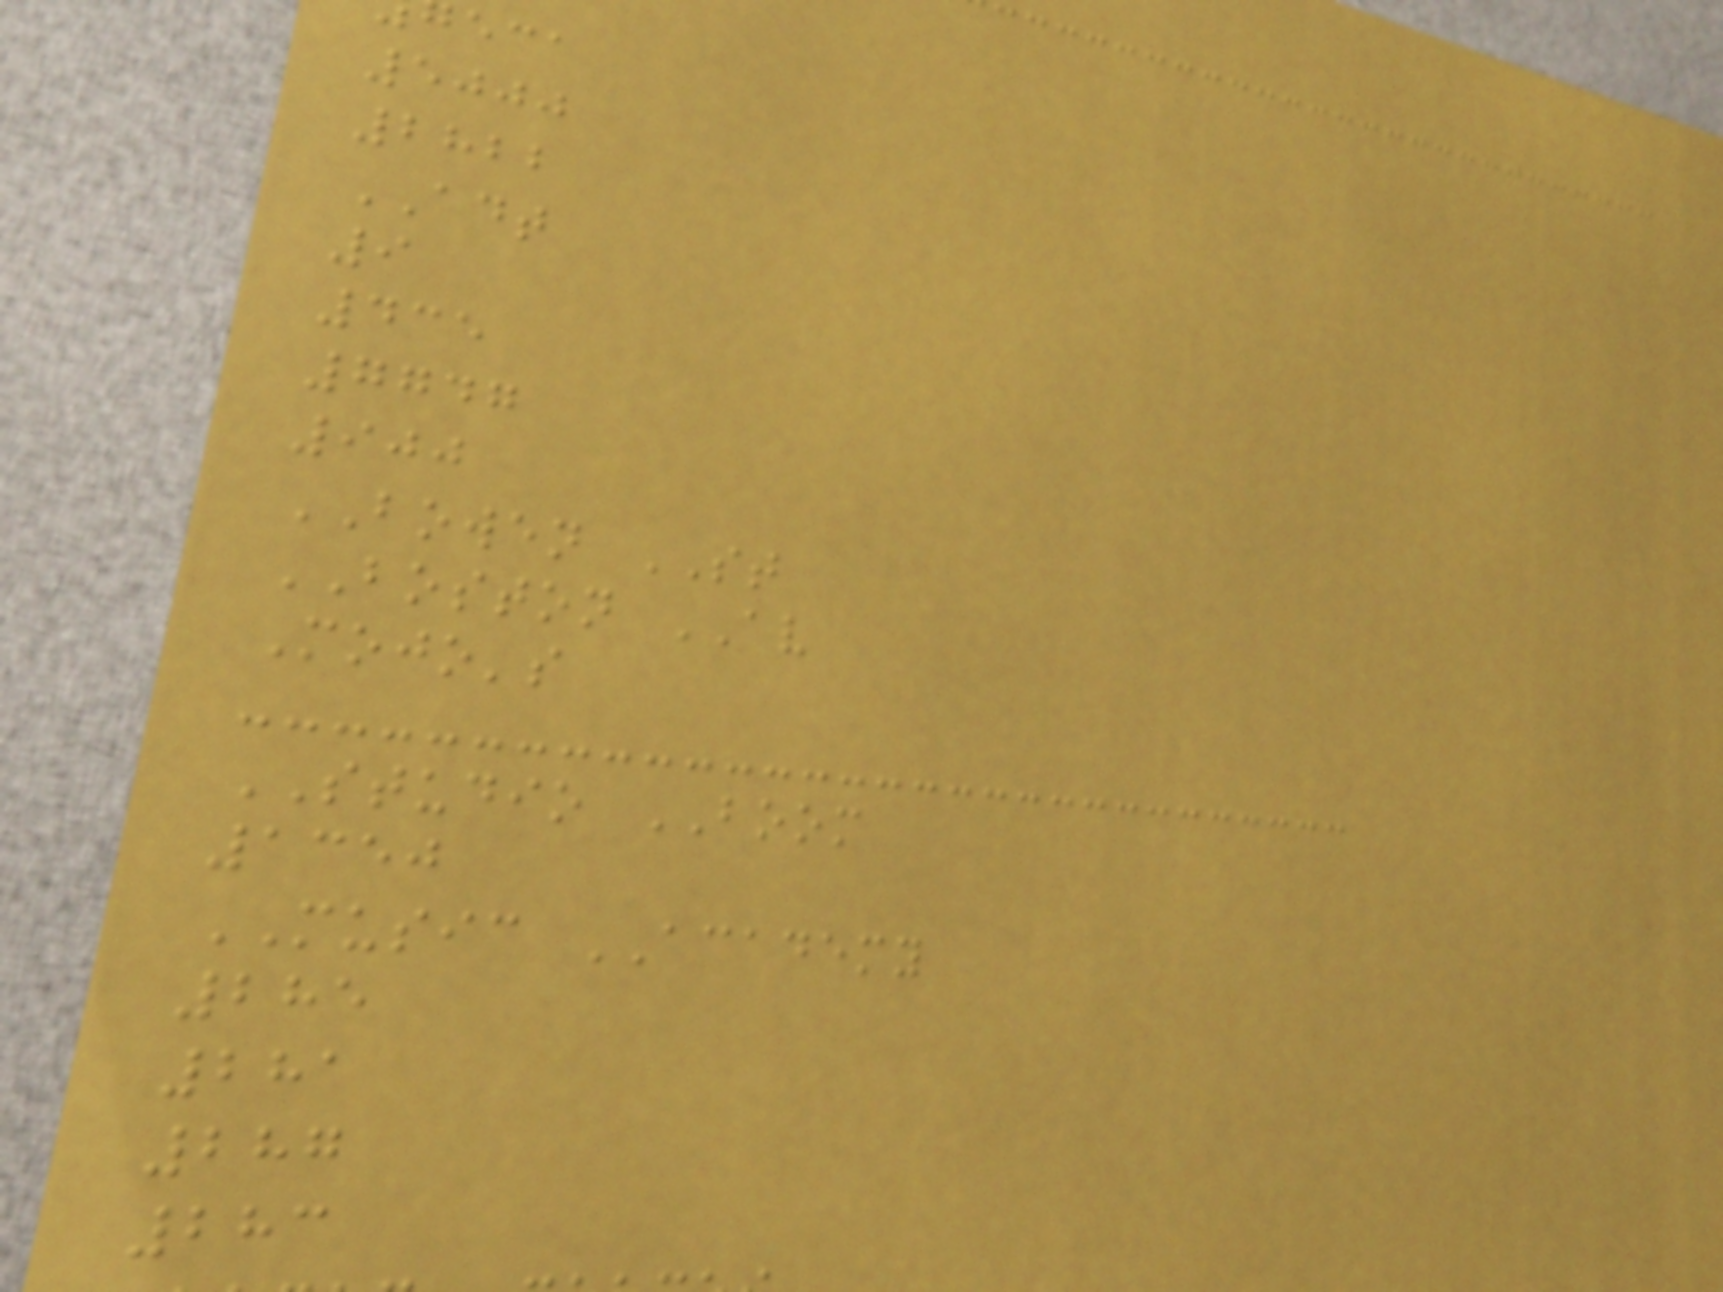5000
2822
ADT
9
435
7747
900
BOWEN ST
BOSTON AV
Mojo's
STUDIO BOOM
1350
MUSIC ACADEMY
285
281
287
283
